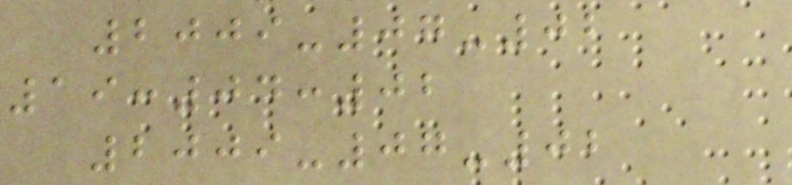2009-07-02
19:04:02
2009-07-02
